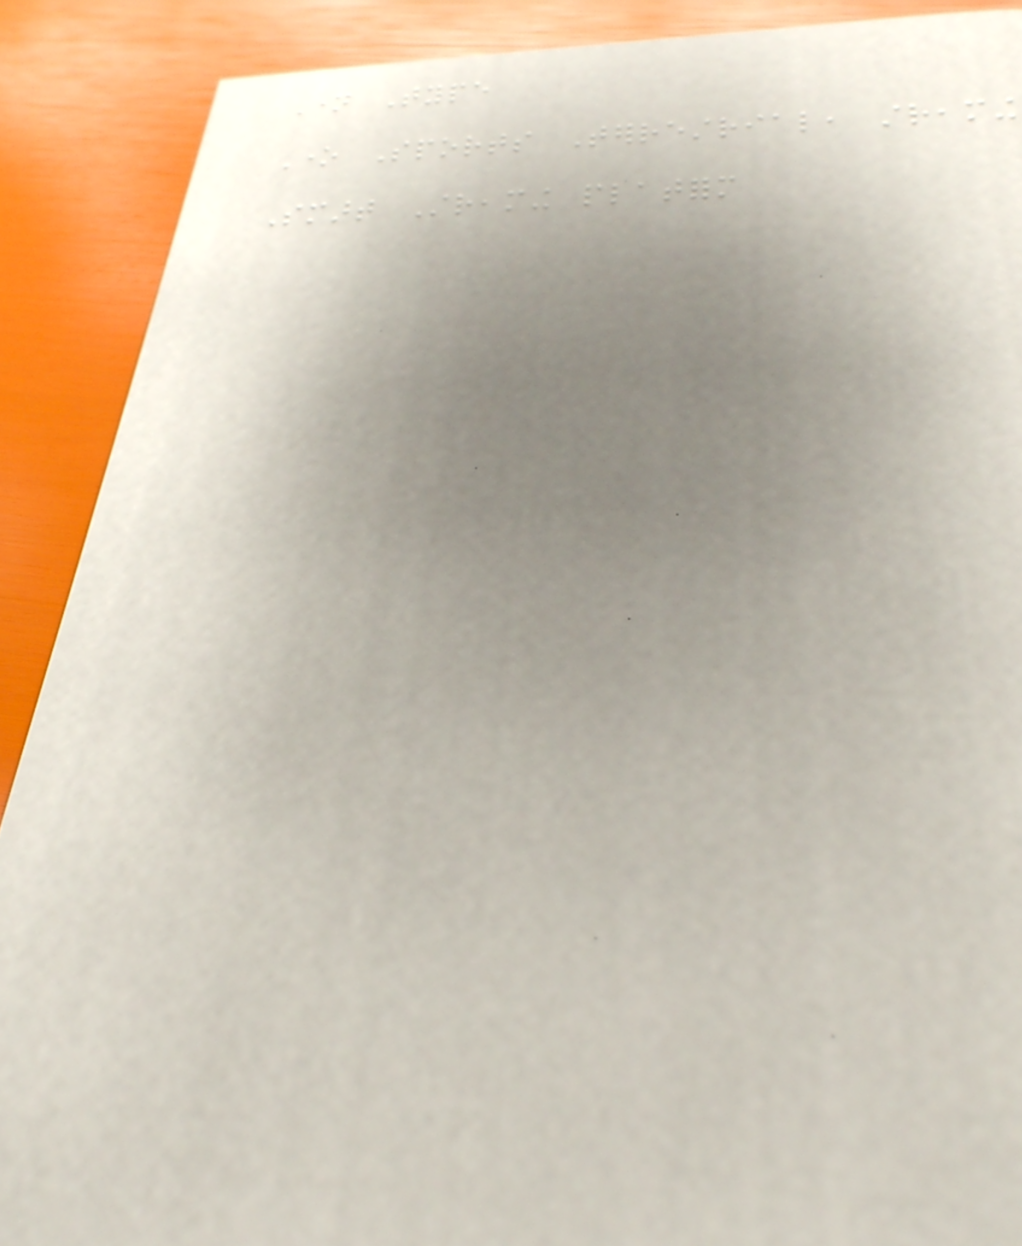Name Type
One Sports Terrestrial, streaming
Smart Streaming platform
